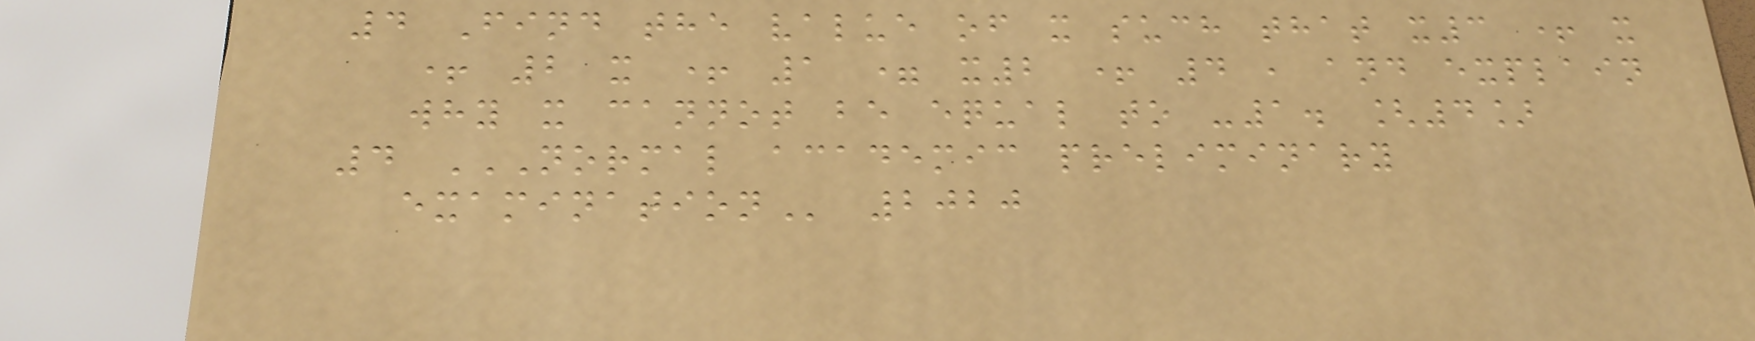4 Find the value of x such that x3 + x
+ 2 x + 1 = x2 + 4 , and explain
why x cannot be equal to -1. [4]
4 NORMAL ACADEMIC PRELIMINARY
EXAMINATION 2020
